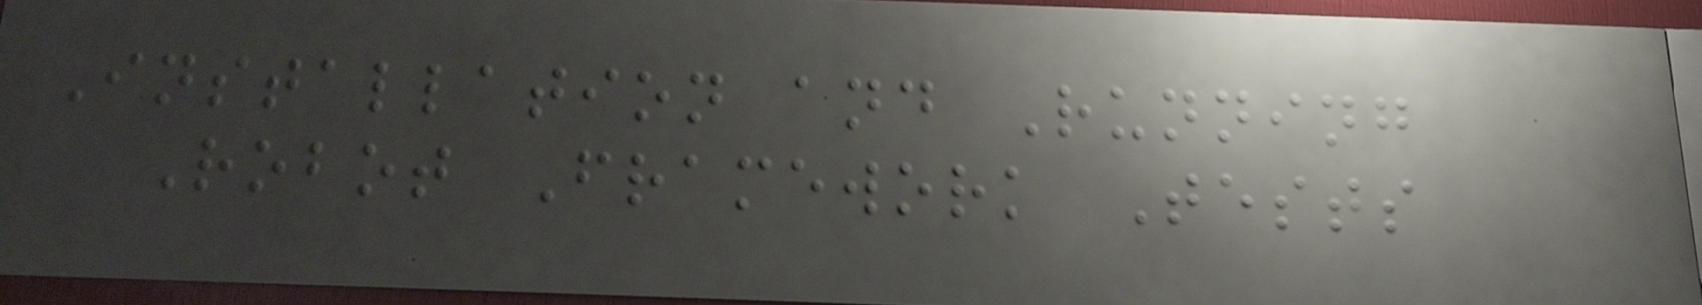Installation and Running
Robot Framework Tests
